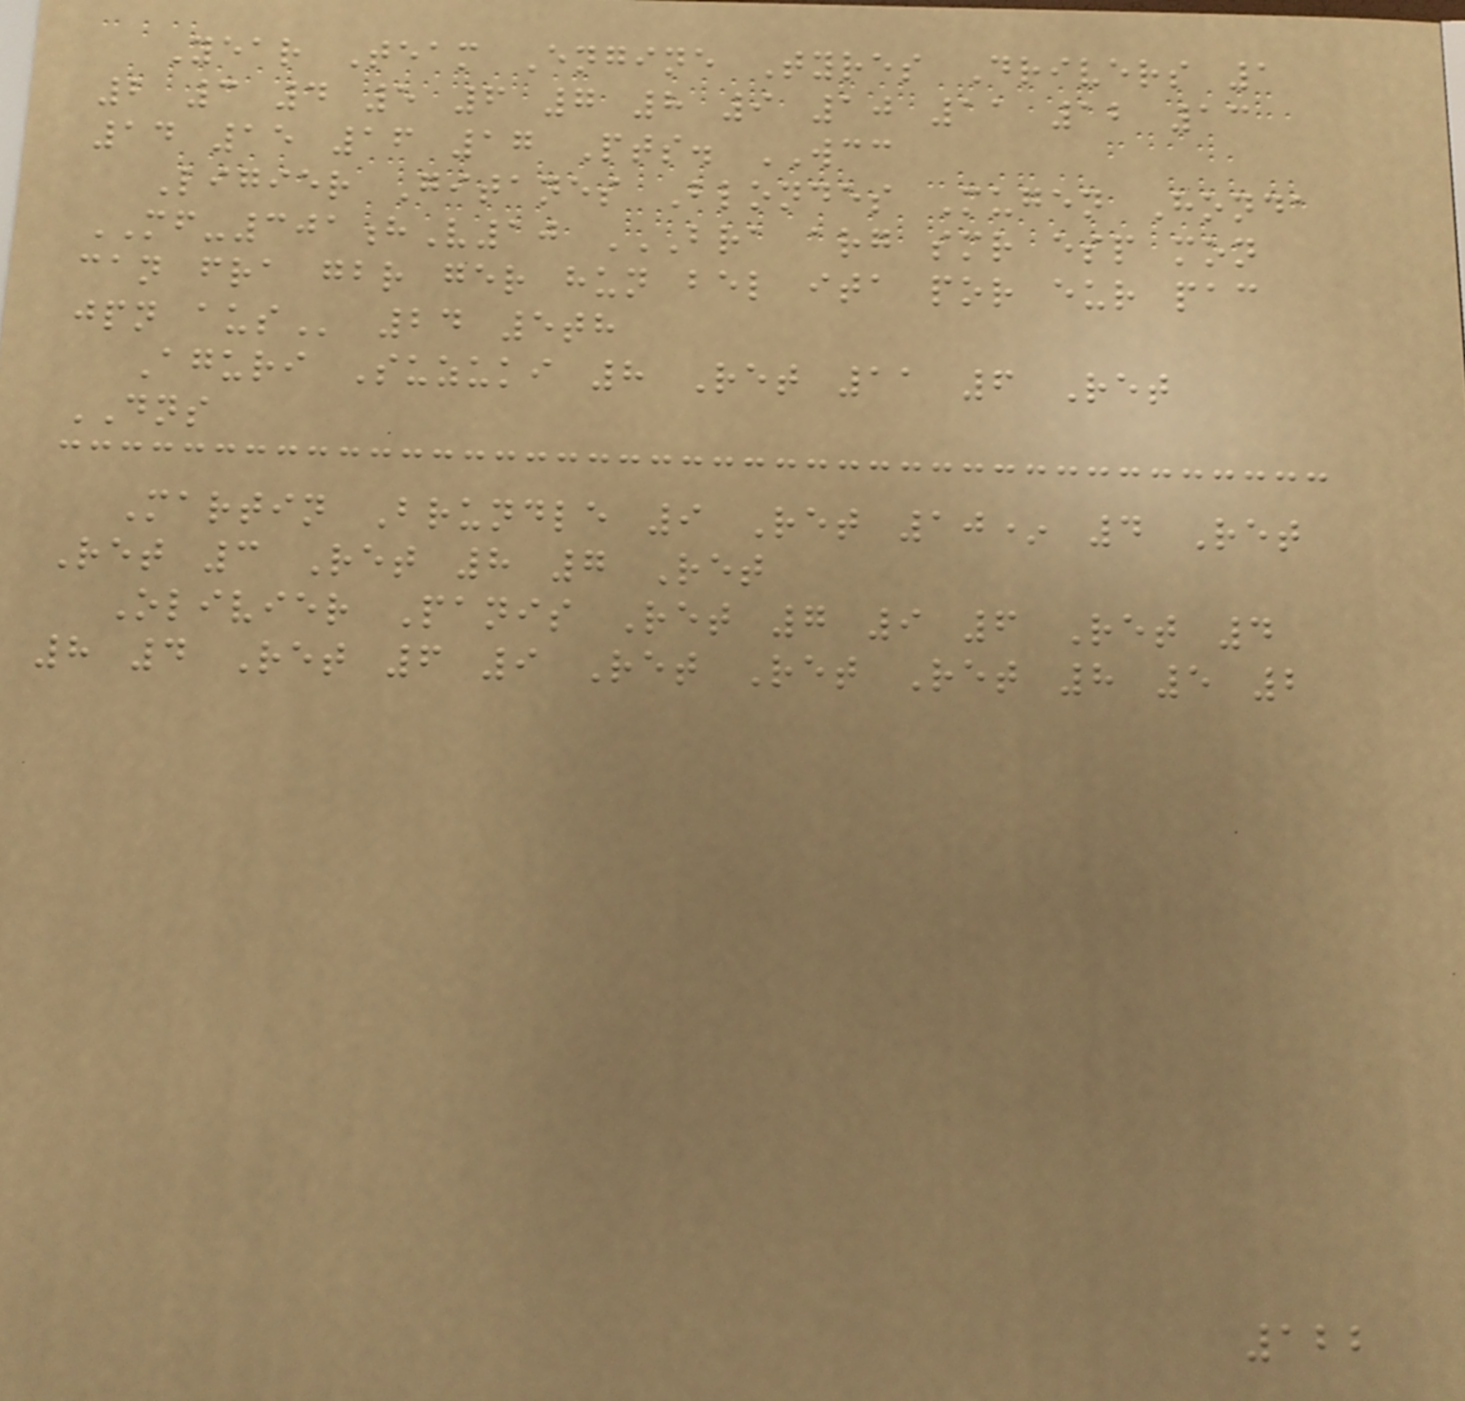Year Team Engine Tyres Drivers 1
2 3 4 5 6 7 8 9 10 11 12 13
14 15 16 17 Pts. WCC
Ligier Gitanes Blondes Mugen Honda
MF-301hV10 BRA ARG SMR ESP MON
CAN FRA GBR GER HUN BEL ITA POR EUR PAC
JPN AUS 24 5th
Aguri Suzuki 8 Ret 11 6 Ret
DNS
Martin Brundle 9 Ret 10* 4 Ret
Ret 3 Ret 8 7 Ret
Olivier Panis Ret 7 9 6 Ret 4
8 4 Ret 6 9 Ret Ret Ret 8 5 2
122
